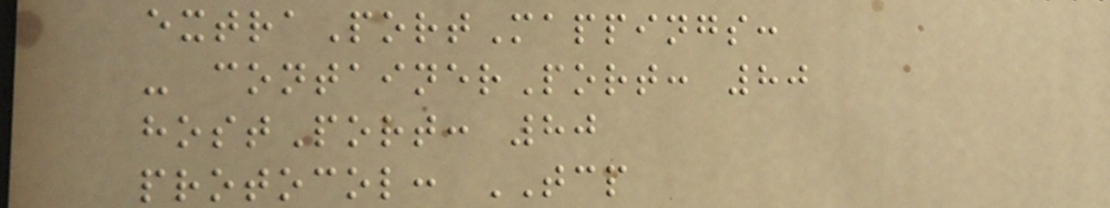extraPortMappings:
- containerPort: 80
hostPort: 80
protocol: TCP
